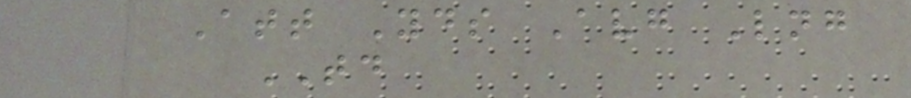Att Yds Avg Lng
TD
